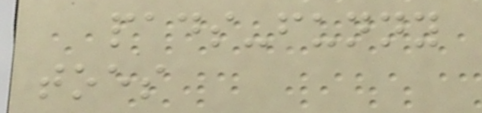pads-funny
toes
